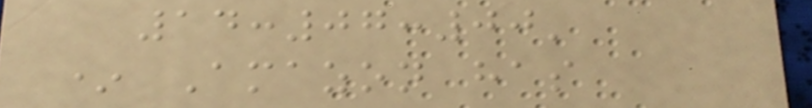14:07:00'
* Amazon has
